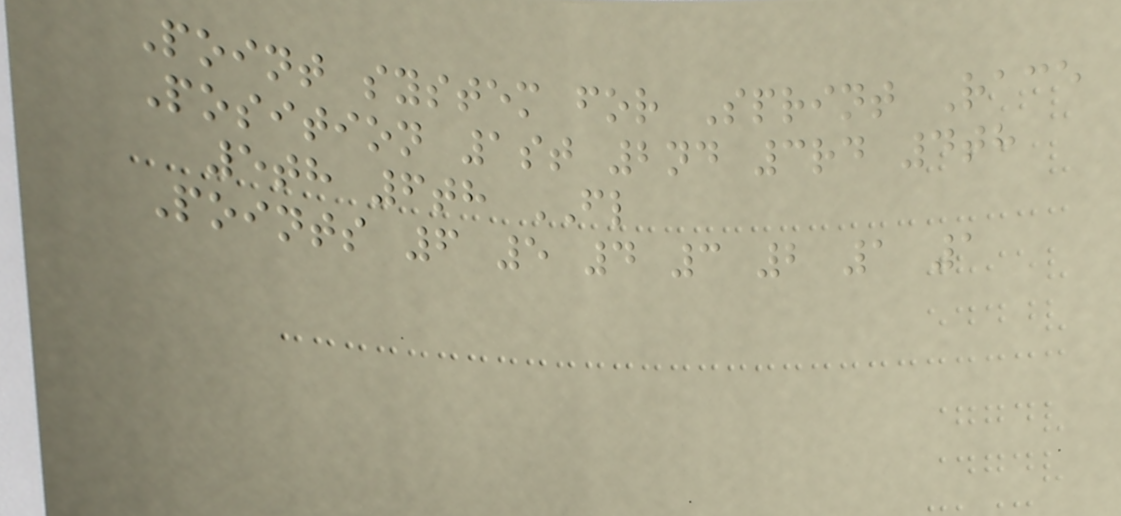Point system for Sprint Race
Position 1st 2nd 3rd 4th
5th 6th FL
Points 6 5 4 3 2 1 1
